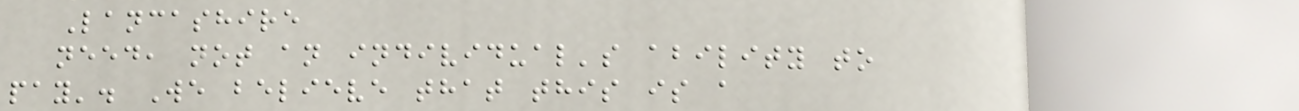Lancashire
need, not an individual's ability to
pay'. We believe that this is a
